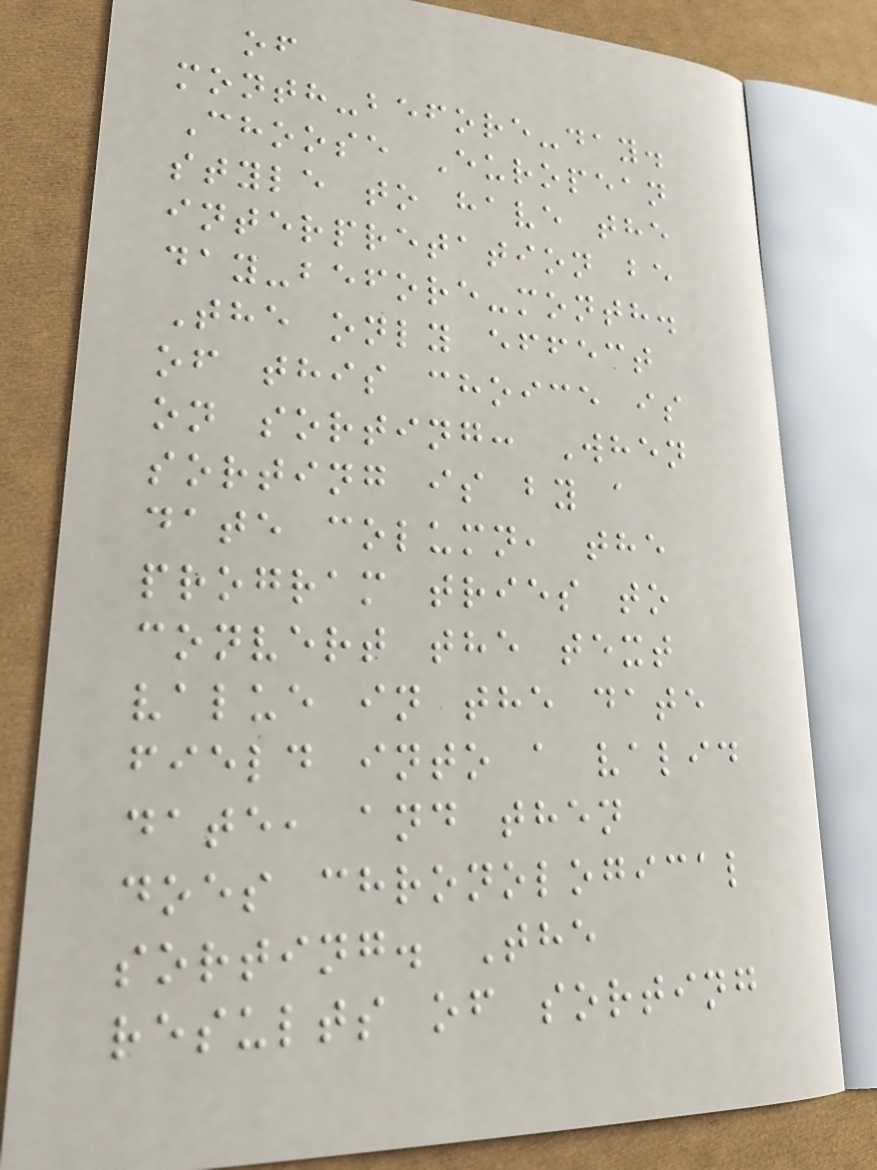of
month-before-day.
Choose European
style to have the
interpretation be
day-before-month.
The only effect
of this choice is
on sorting: When
sorting is by a
date column, the
program tries to
convert the text
value in the date
field into a valid
date, and then
does chronological
sorting. The
results of sorting
